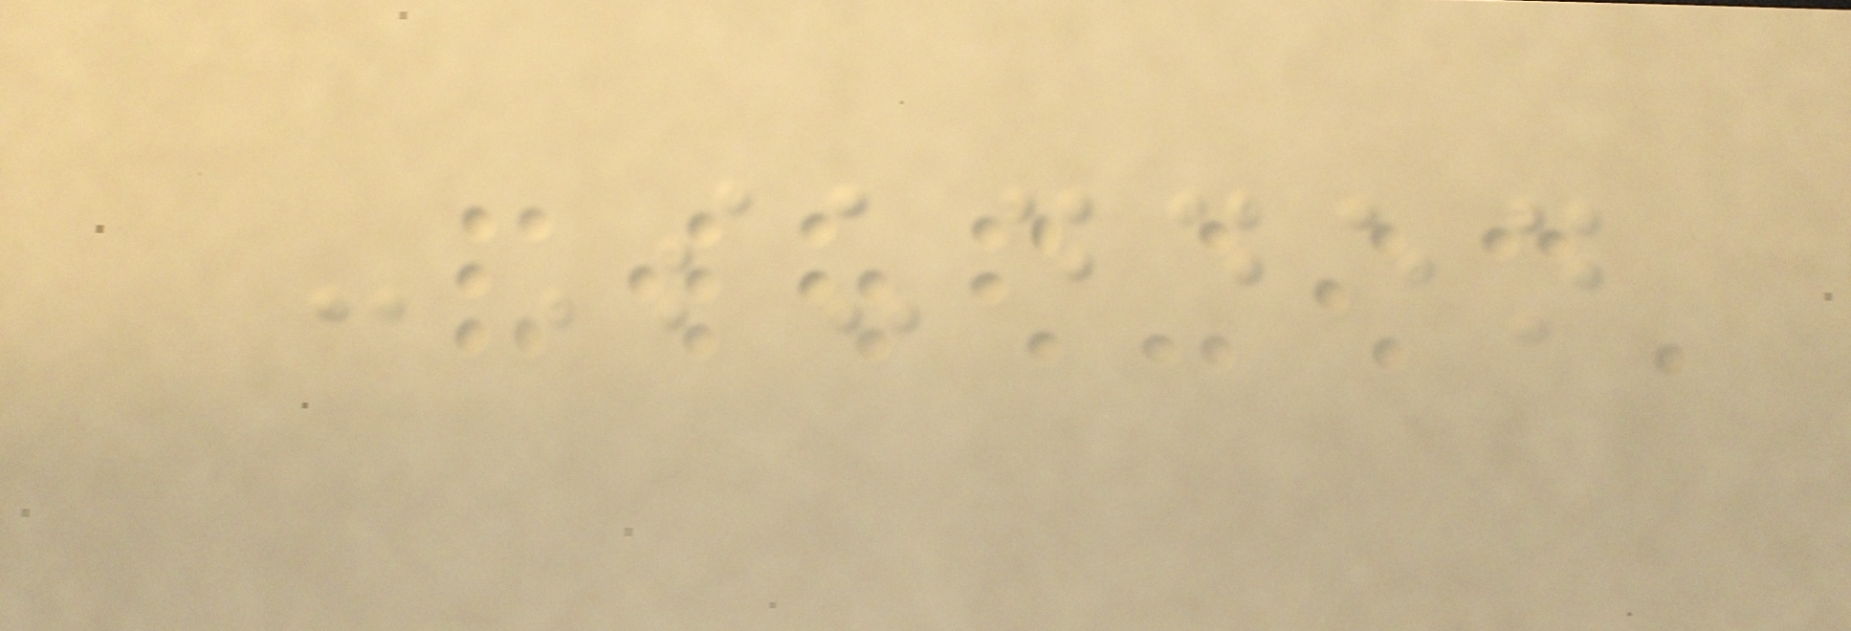-Sudden
